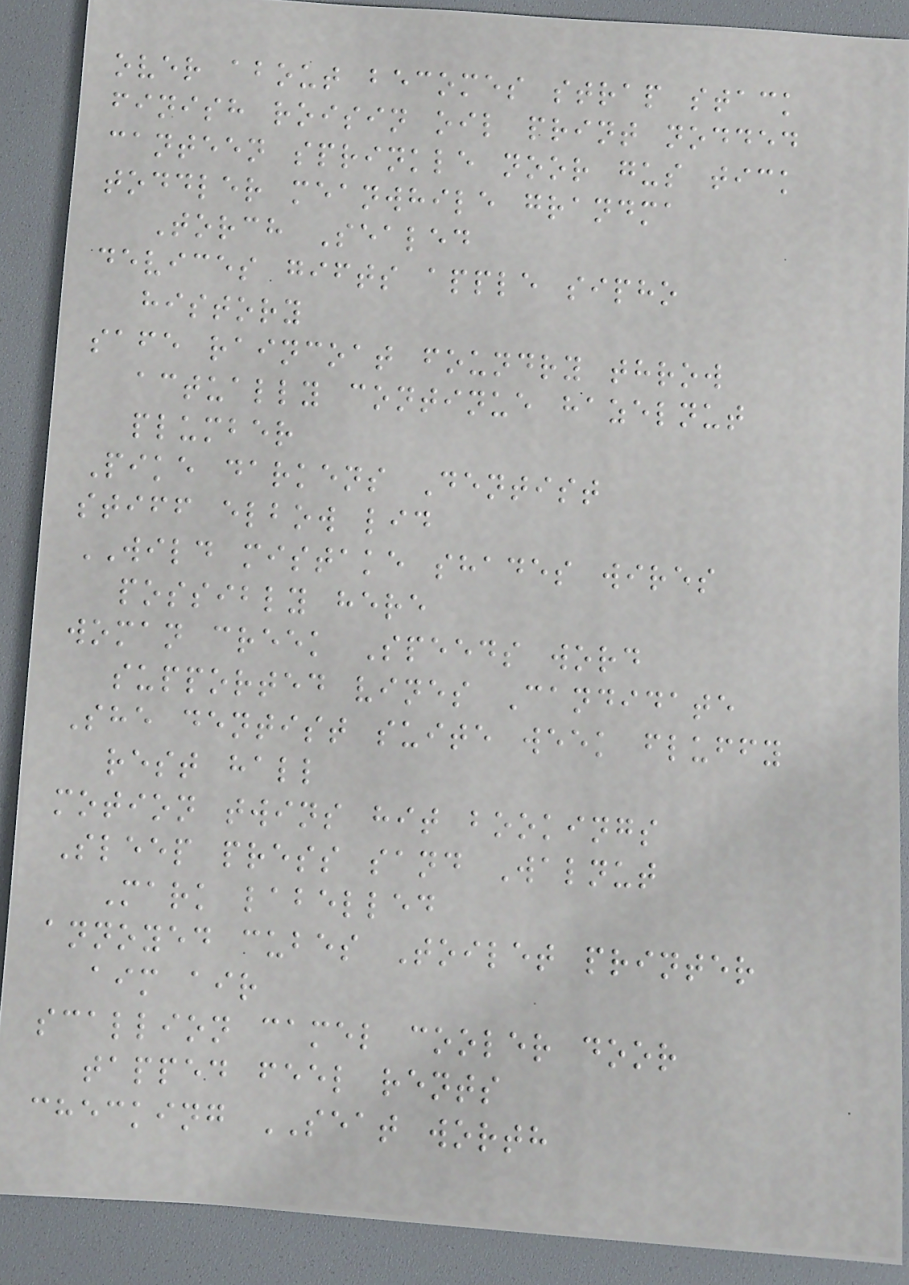over about becomes strap stack
finish roisin oil print nodded
canteen sprinkle noor gus tick
toddler meanwhile grandma
Torch Sealed
devices gifts apple sipho
history
safe raincoat foundry throw
actually continue hazelnut
plumber
Pike darkens Dentist
stiff elbow lid
WILD mistake shades wires
possibly here
woman creek Speeds word
supported vines Candidate
She dentist suite week fluffy
rest hall
motion twins hit bookings
Sleep press sand Walnut
Mark labelled
annoyed cubes Toilet printer
aim air
scallion camel cooler door
tapped feel rents
checking SEAT worth
